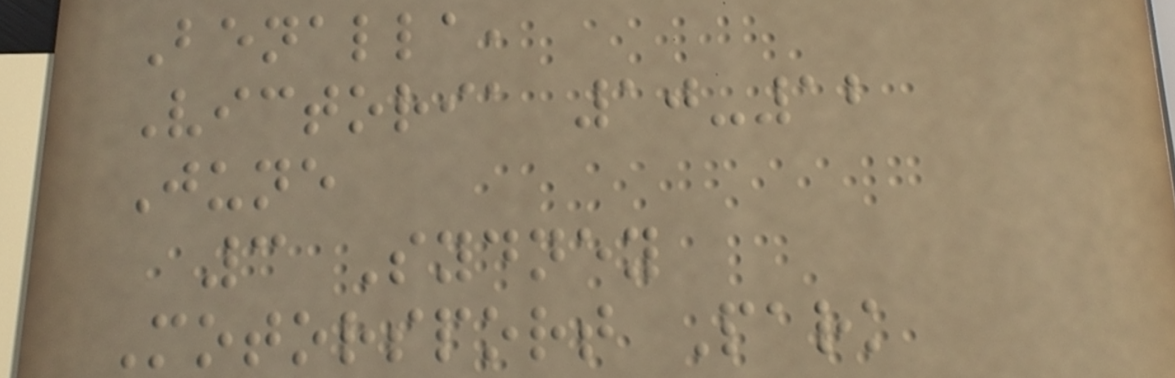Benalla,
Victoria 10-12
June
3 Sydney
Motorsport Park
